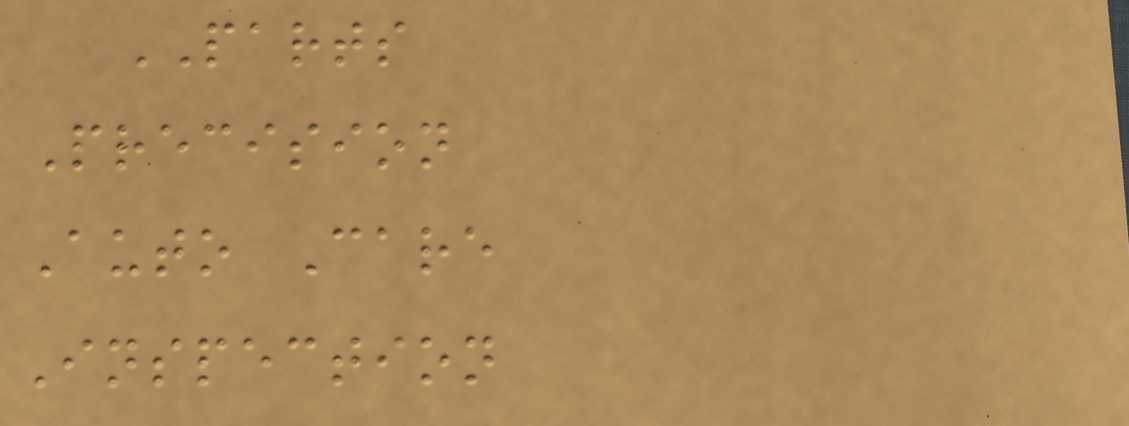PARTS
Precision
Auto Care
Inspection
